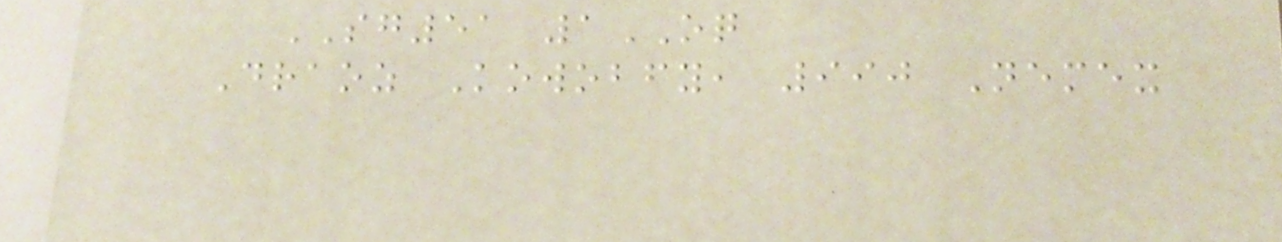SG51 1OQ
Draoz Kowobfy, 990 Nemex
